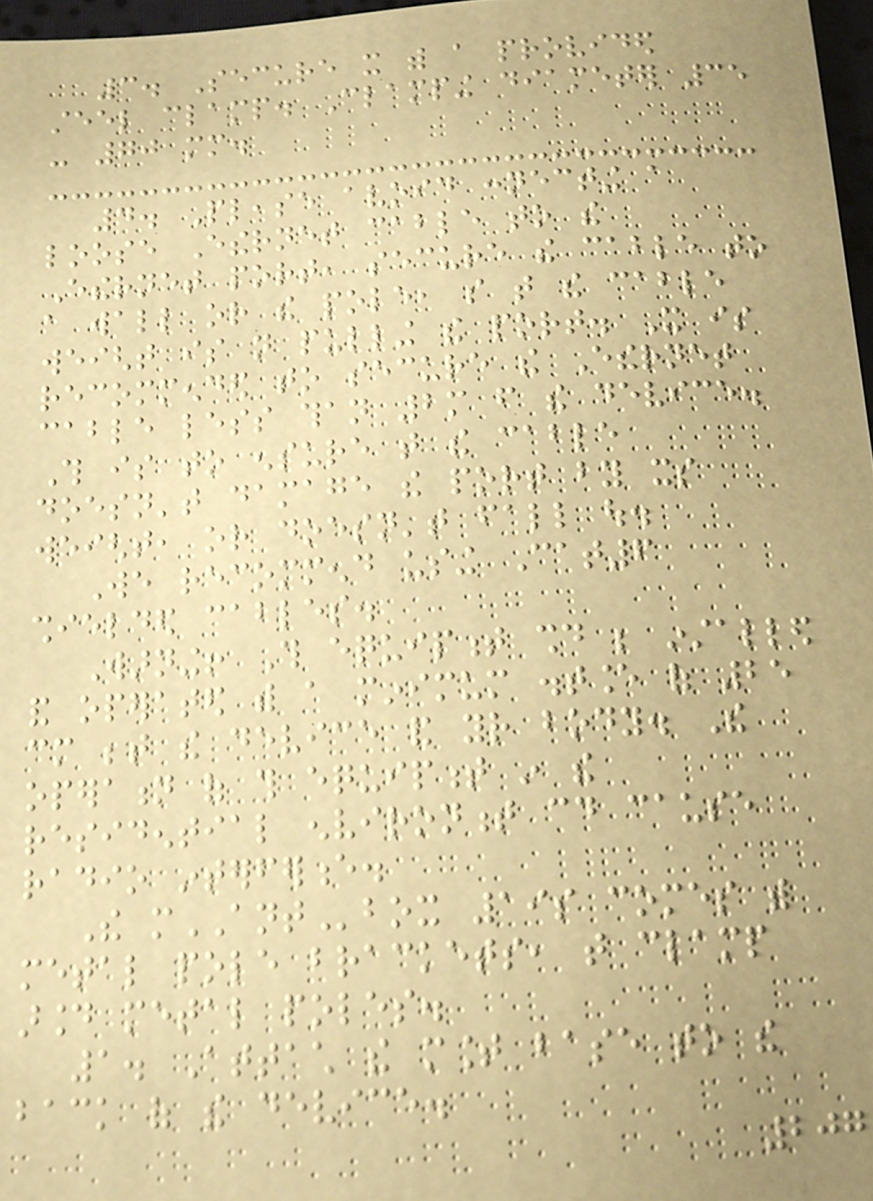3. Secure it with a provided
steel clamp. Clamping diameter 35
- 70 mm.
4. Please avoid connecting a
loose Ethernet cable to the
Ethernet port, secure the cable to
a wall or the pole, so that the cable
weight is not pulling the port. It is
recommended to secure the Ethernet
cable less than 2m from the device.
This is to ensure that the cable
doesn't damage the port by its
weight, or doesn't fall out.
We recommend using Cat6
shielded cables.
Warning! This equipment should be installed
and operated with a minimum distance of 25
cm between the device and your body. The
operation of this equipment in the
residential environment could cause
radio interference.
The mANTbox 19s comes with
metal pole brackets, that clamp
around metal poles.
1. Attach the mount base to the
back of the device.
207
